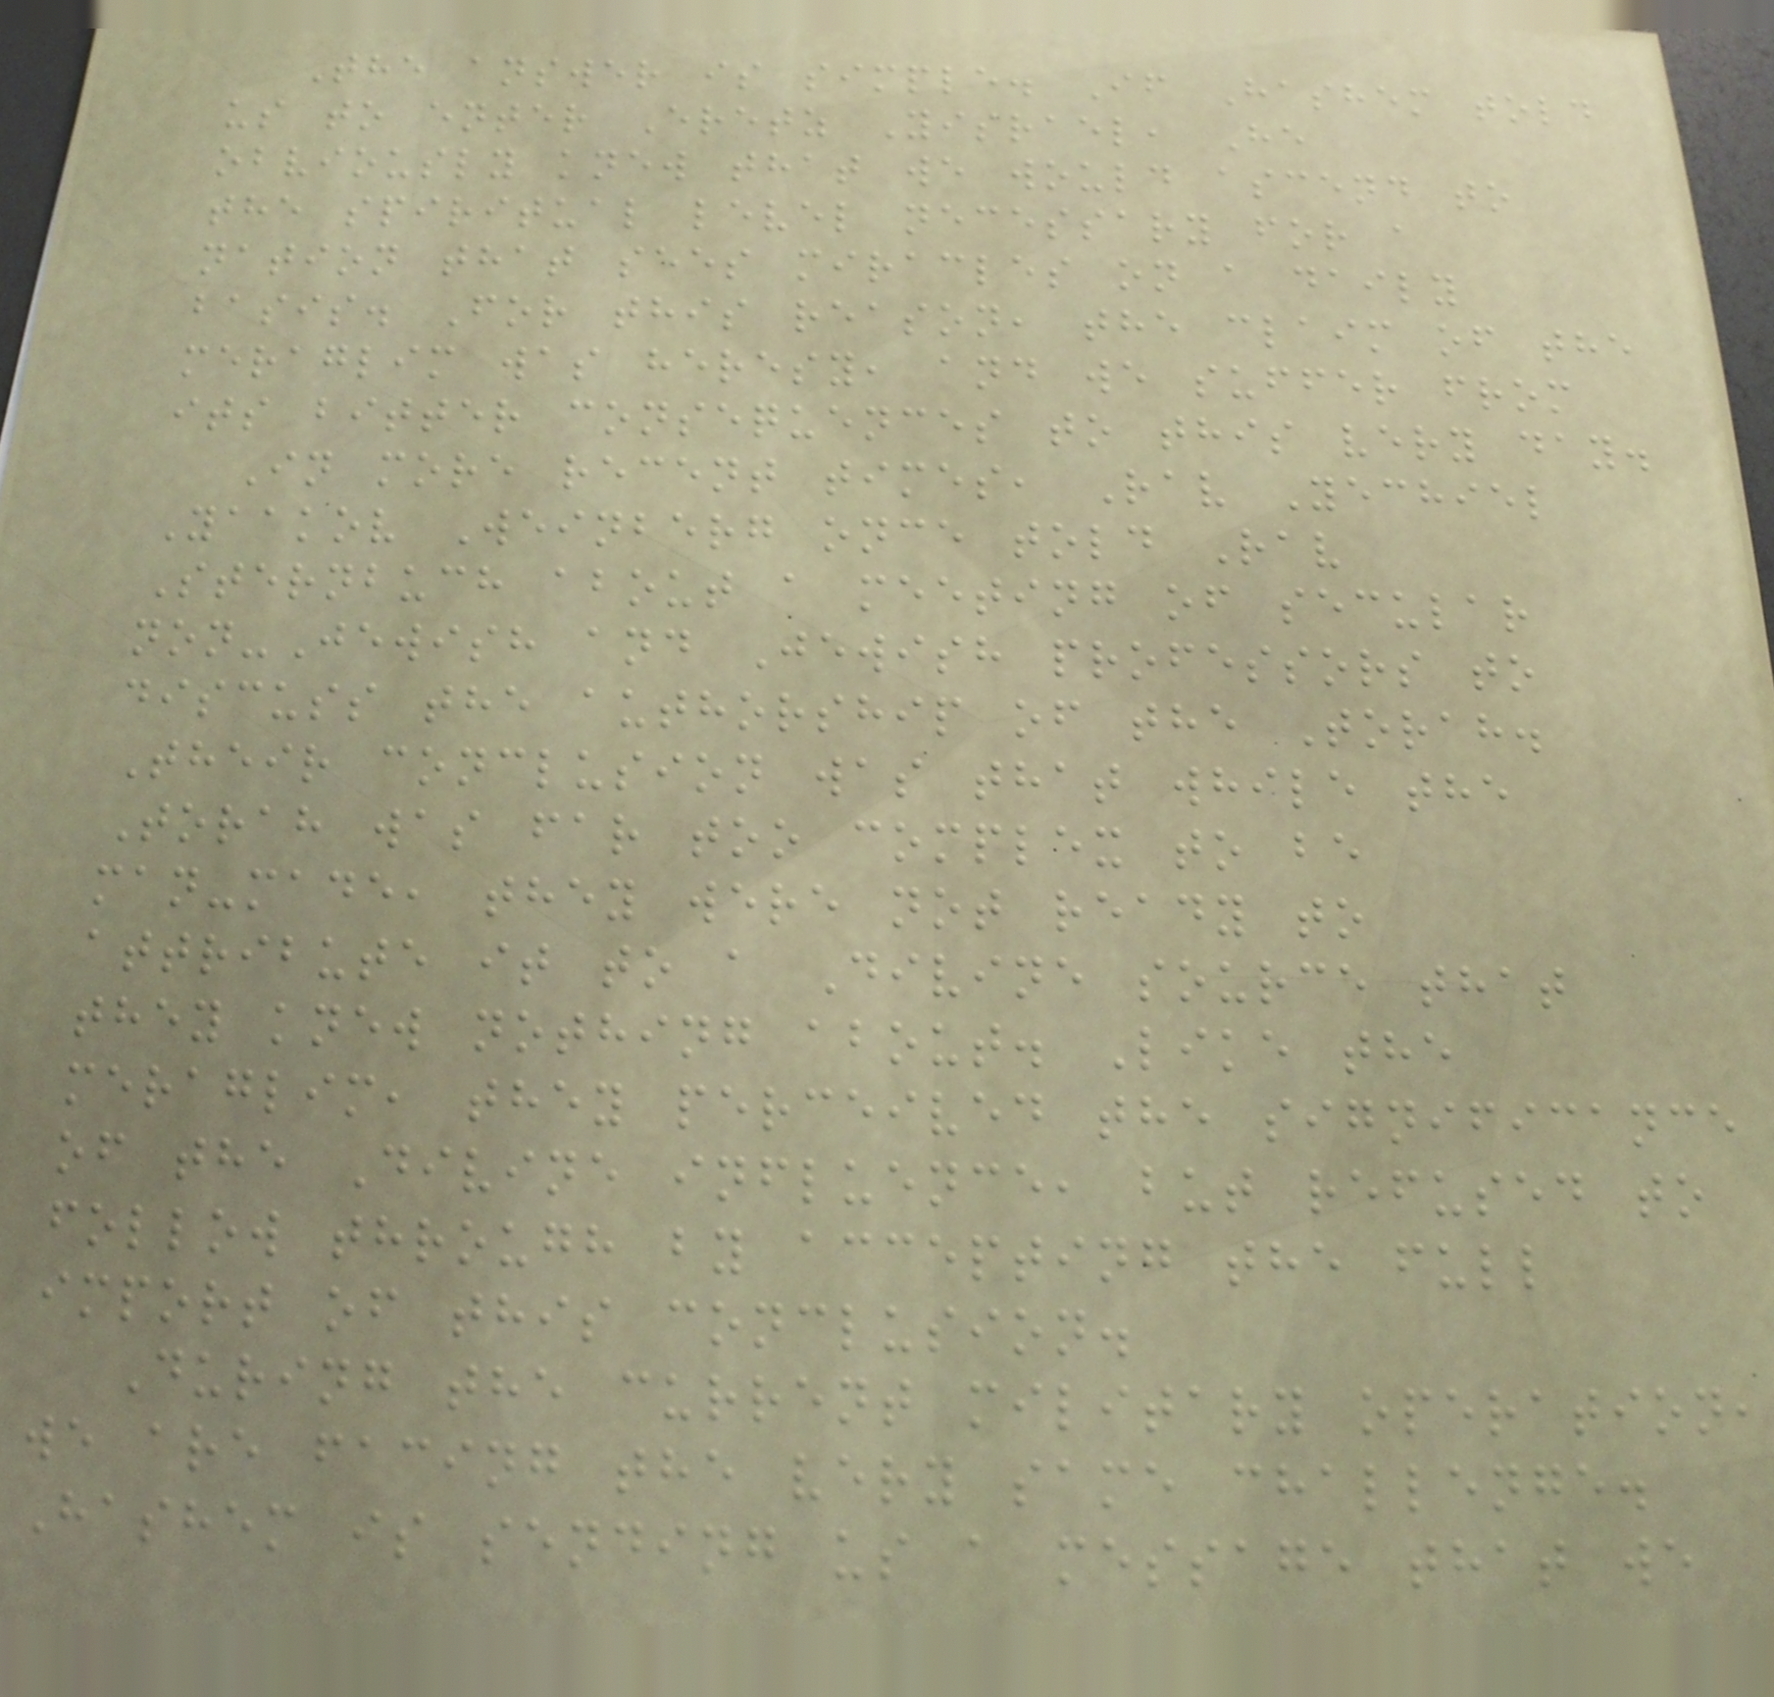The answer is simple. If Hashem told
us to enter Eretz Yisrael, He
obviously knew that we would ascend to
the spiritual level necessary for a
nation that sees miracles on a daily
basis. For this reason, the claim of the
meraglim was heresy, and we suffer from
its bitter consequences to this very day.
In more recent times, Rav Yechiel
Yaakov Weinberg once told Rav
Sternbuch about a meeting of secular
non-Jewish and Jewish professors to
discuss the authorship of the Torah.
Their conclusion was that while the
Torah was far too complex to be
man-made, they were not ready to
attribute it to a Divine source that
they knew nothing about. Like the
meraglim, they perceived the significance
of the Divine influence, but refused to
follow through by accepting the full
import of this conclusion.
During the current military operation,
we are facing the very same challenge.
Hashem is sending us a message that we
